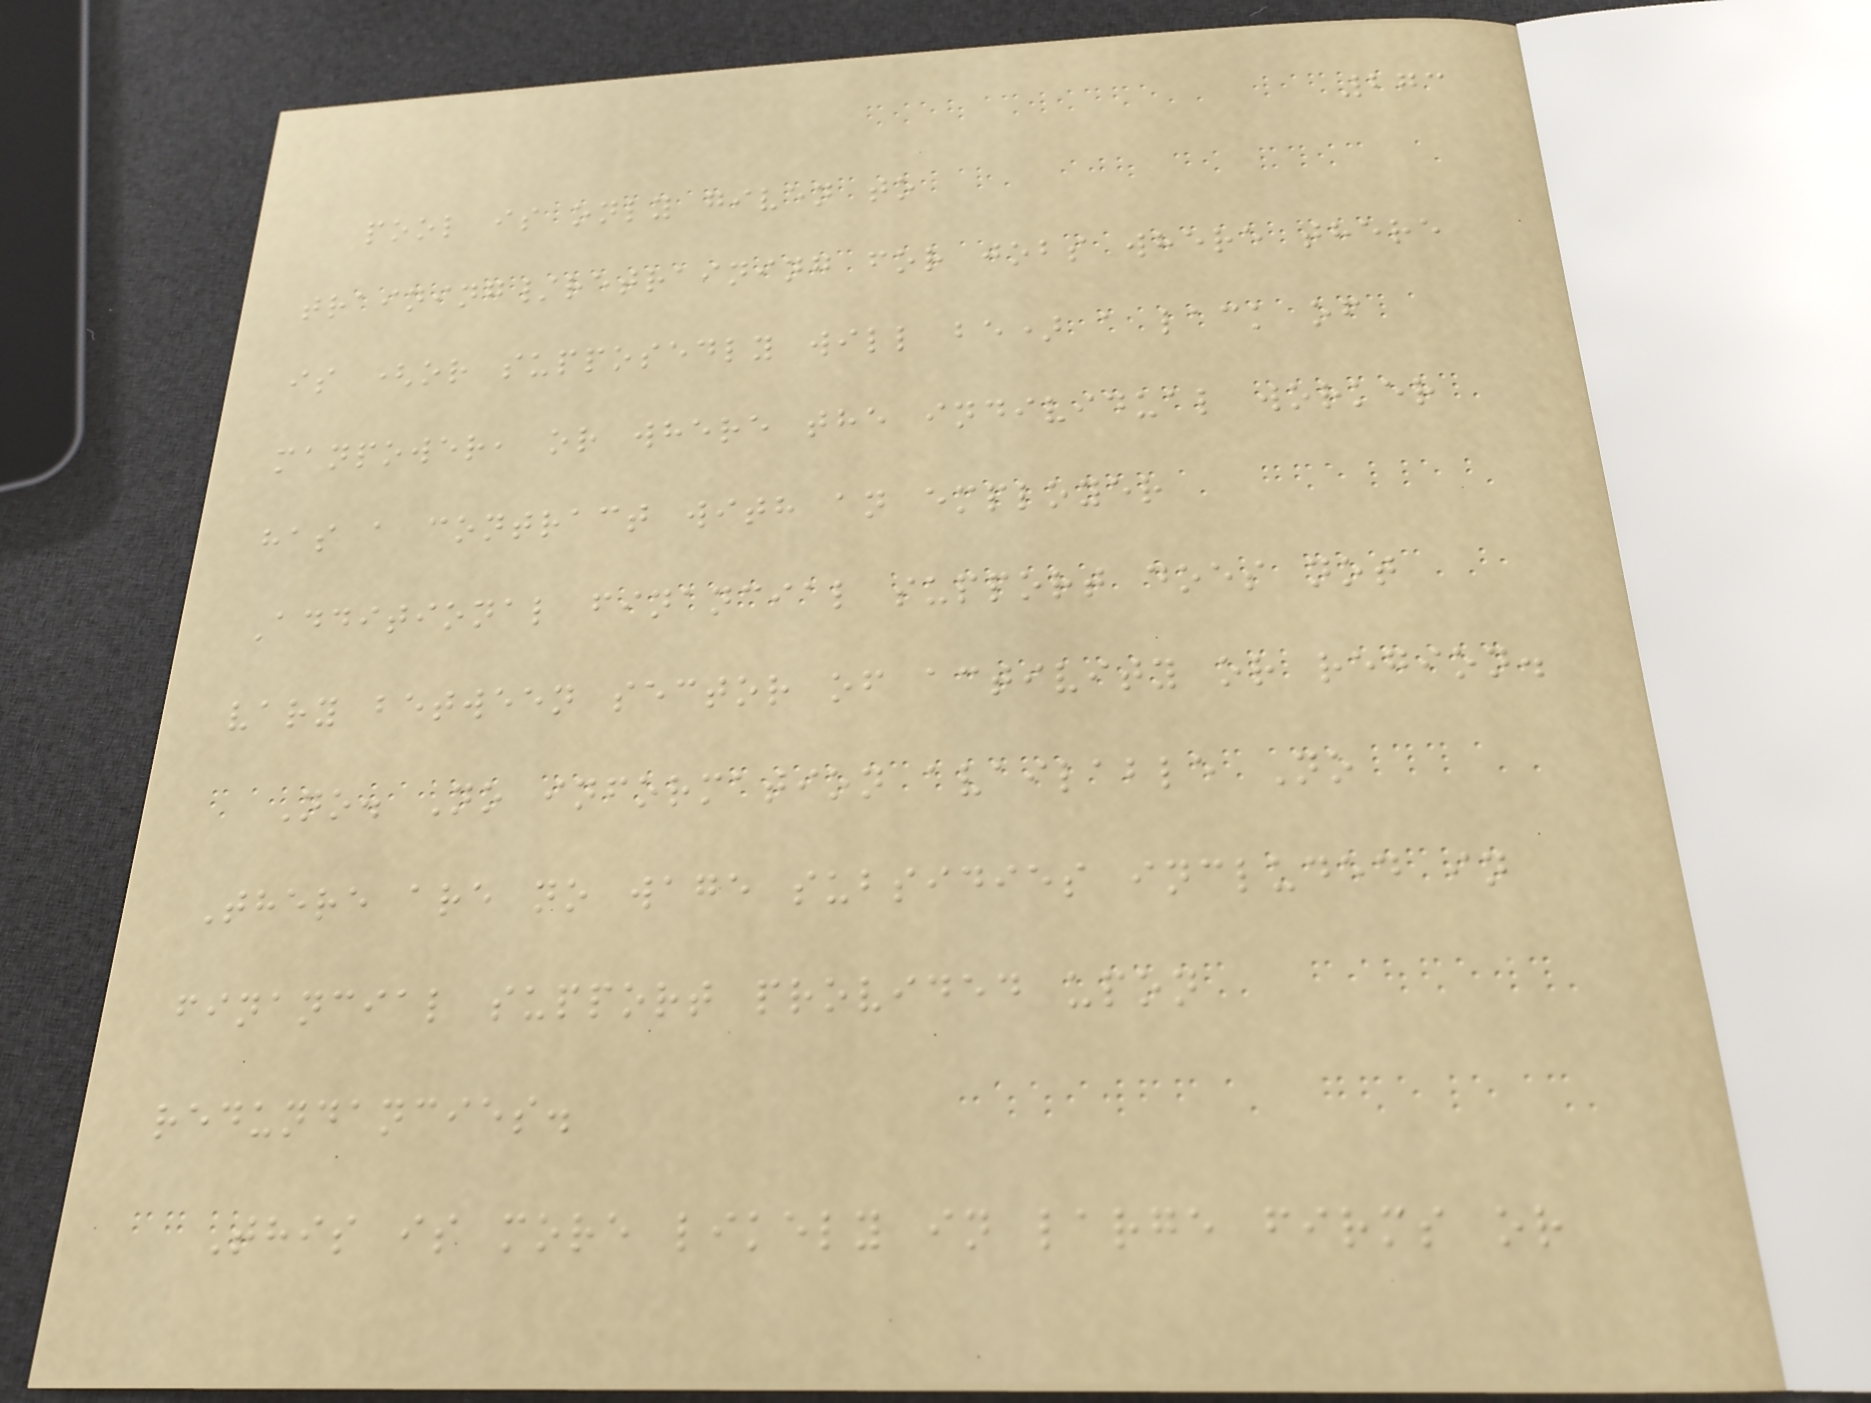273
pool is only given to
training/retraining for jobs where there
is (or supposedly will be) a lack of
manpower, or where the individual worker
has a contract with an employer
Additional financial support does not
vary between sector of activity or region.
No. No information available No
There are no wage subsidies included in
financial support provided upon
redundancies.
This is more likely in large firms or
